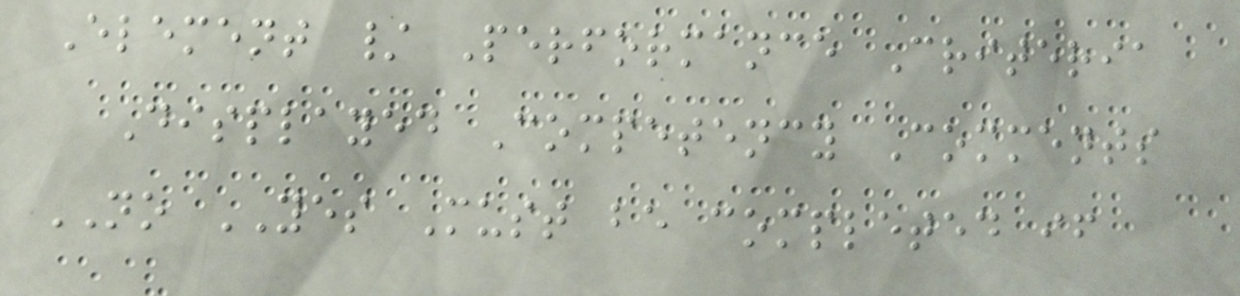Element / Performance Criteria
Displayed Competency Comments
NO YES Must be completed if
